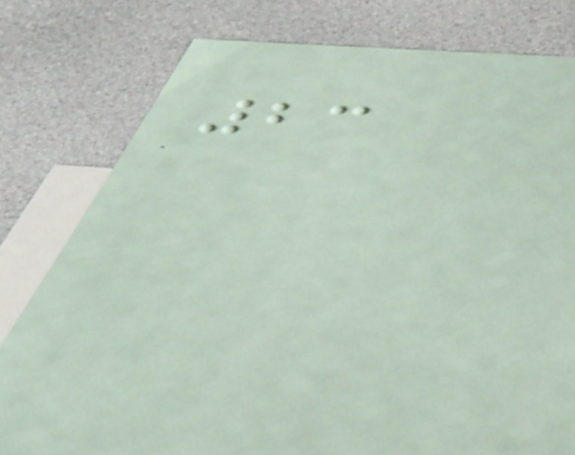23
